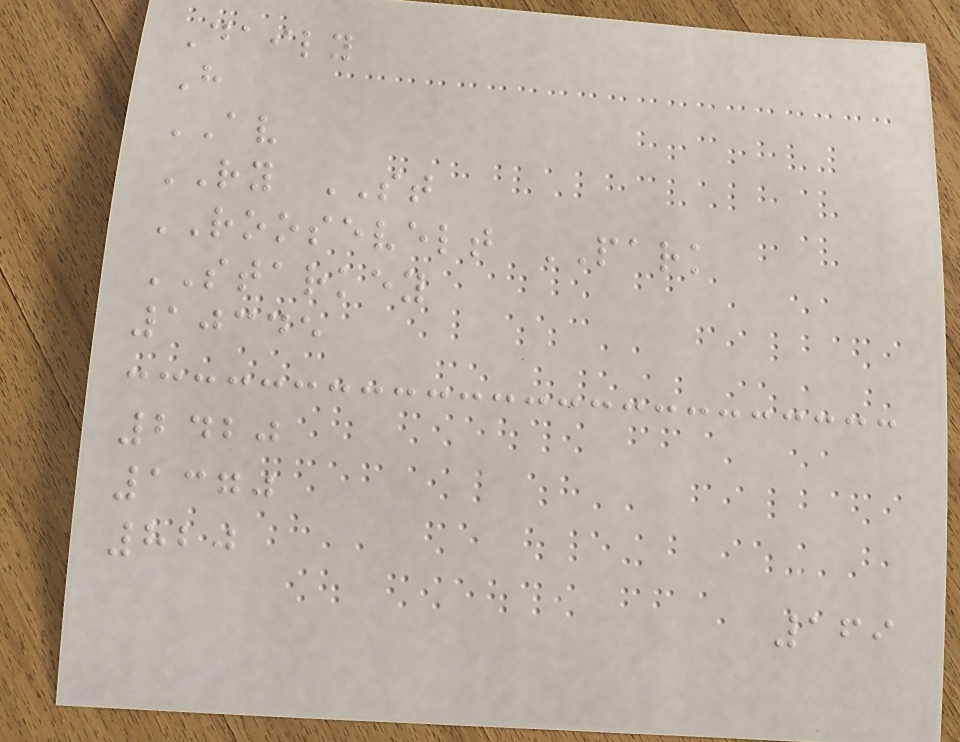Daily
H
AV
RY ST
ROOSEVELT PARK
STARKEY
10345
2420
1370
820
169
